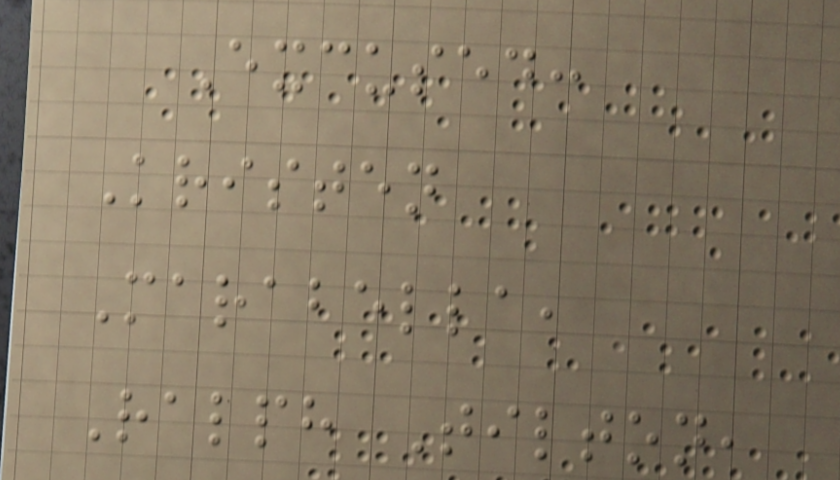Excused:
Kristen
Marabella,
Ralph Tilton,
